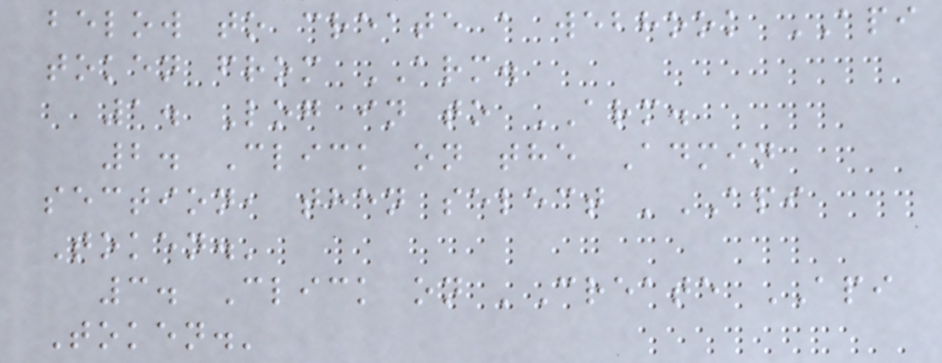below to create a webhook API
token from ARM.
1. Log in to ARM.
2. Click on the Admin
section, then select 'API
Token.'
3. Click on 'Create API
Token.'
